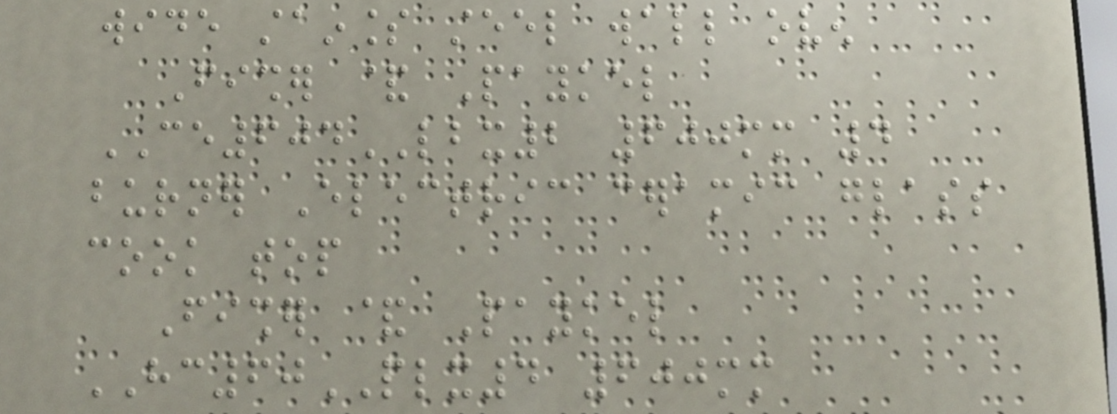wide stainless steel wall oven
Fisher & Paykel
CE604LBX2 600mm 4
burner Electric ceramic glass
cook top
Fisher & Paykel
HC60PLX4 600mm
